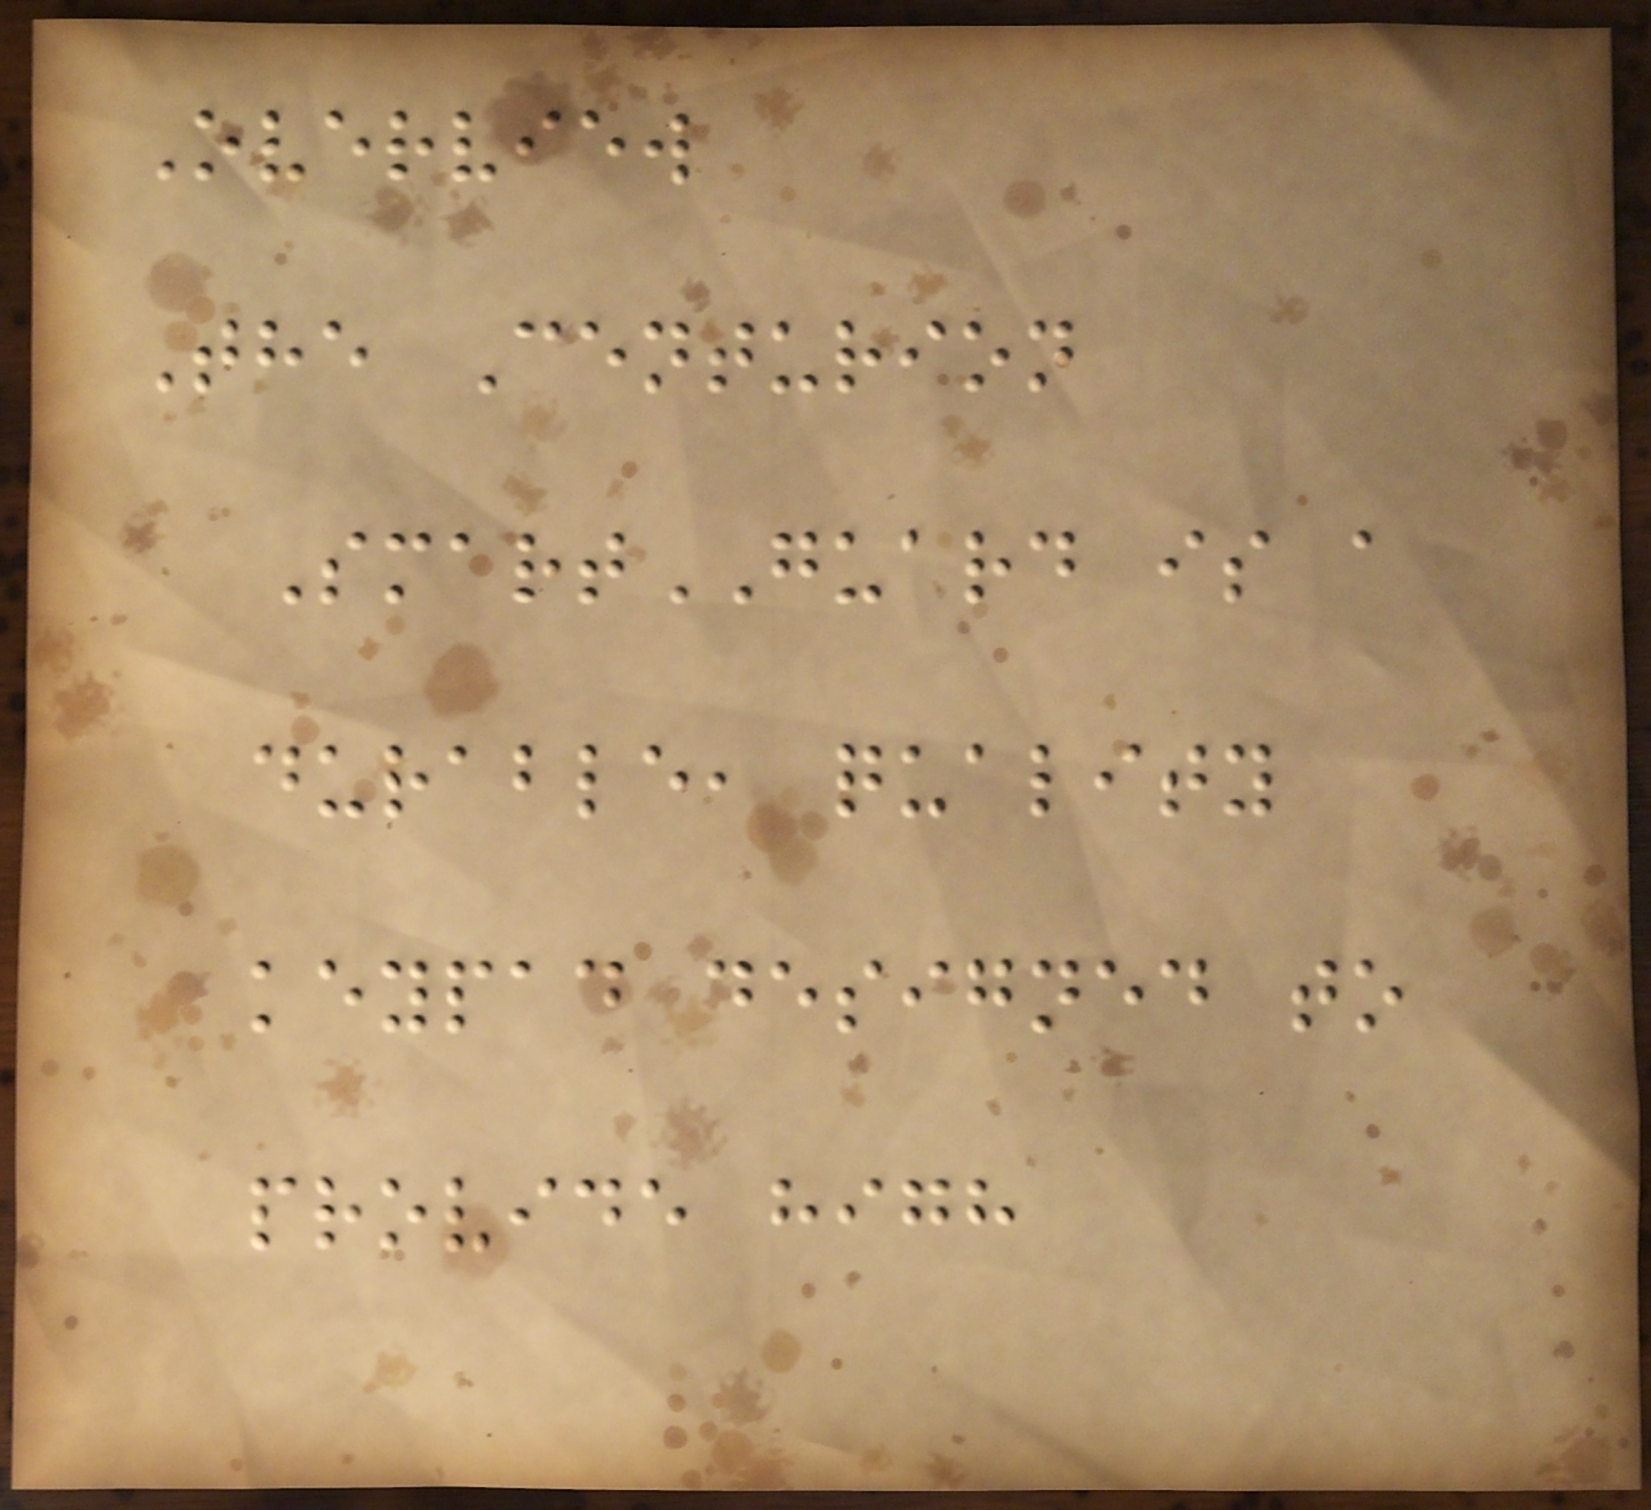Overview
The Centurion
SmartGUARD is a
durable, quality
keypad designed to
provide high
